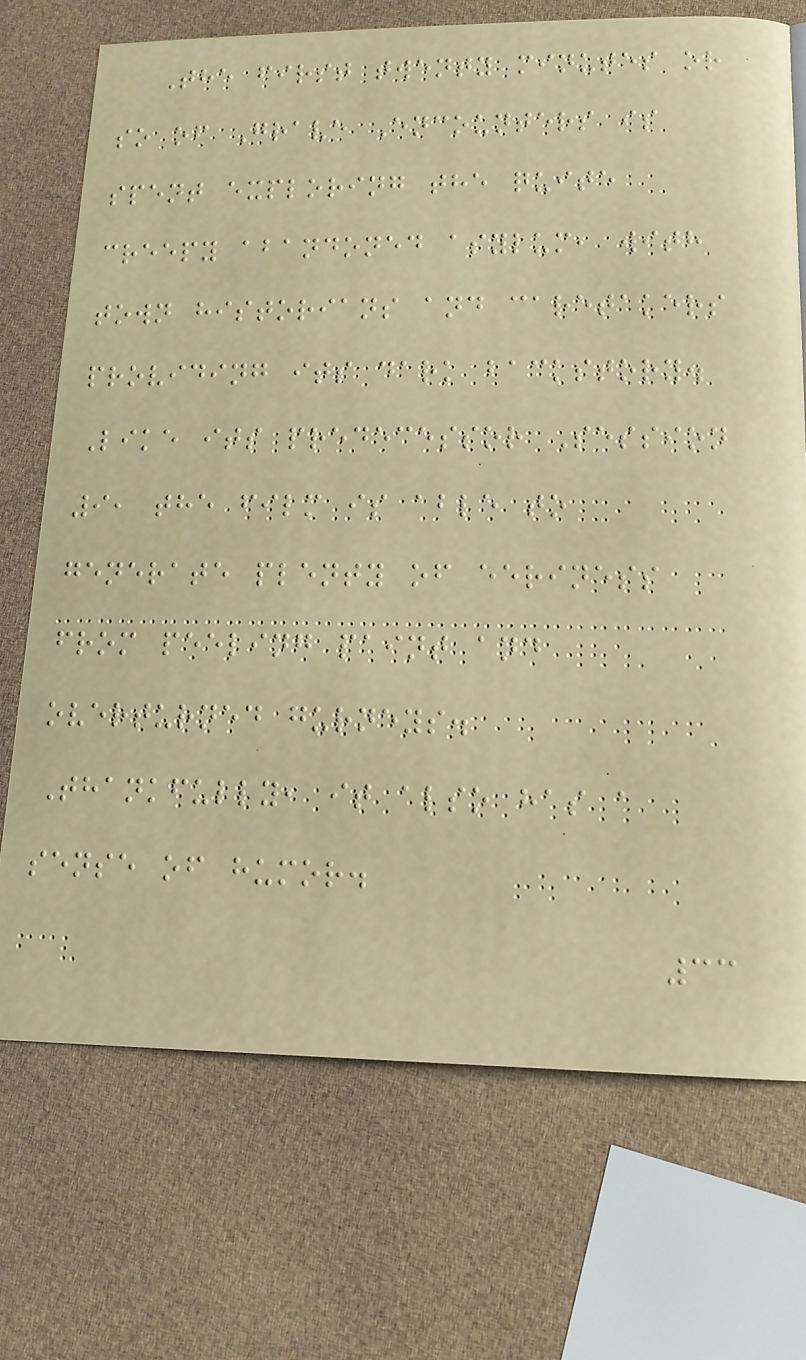The first twenty minutes or
so of Grave Encounters is
spent exploring the quite
creepy abandoned asylum, with
town historians and caretakers
providing its dark backstory.
Like its predecessor Session
9, the film is able to
generate plenty of eeriness
from peeling paint and
overturned gurneys.
Thankfully, it also has a
sense of humor.
33
